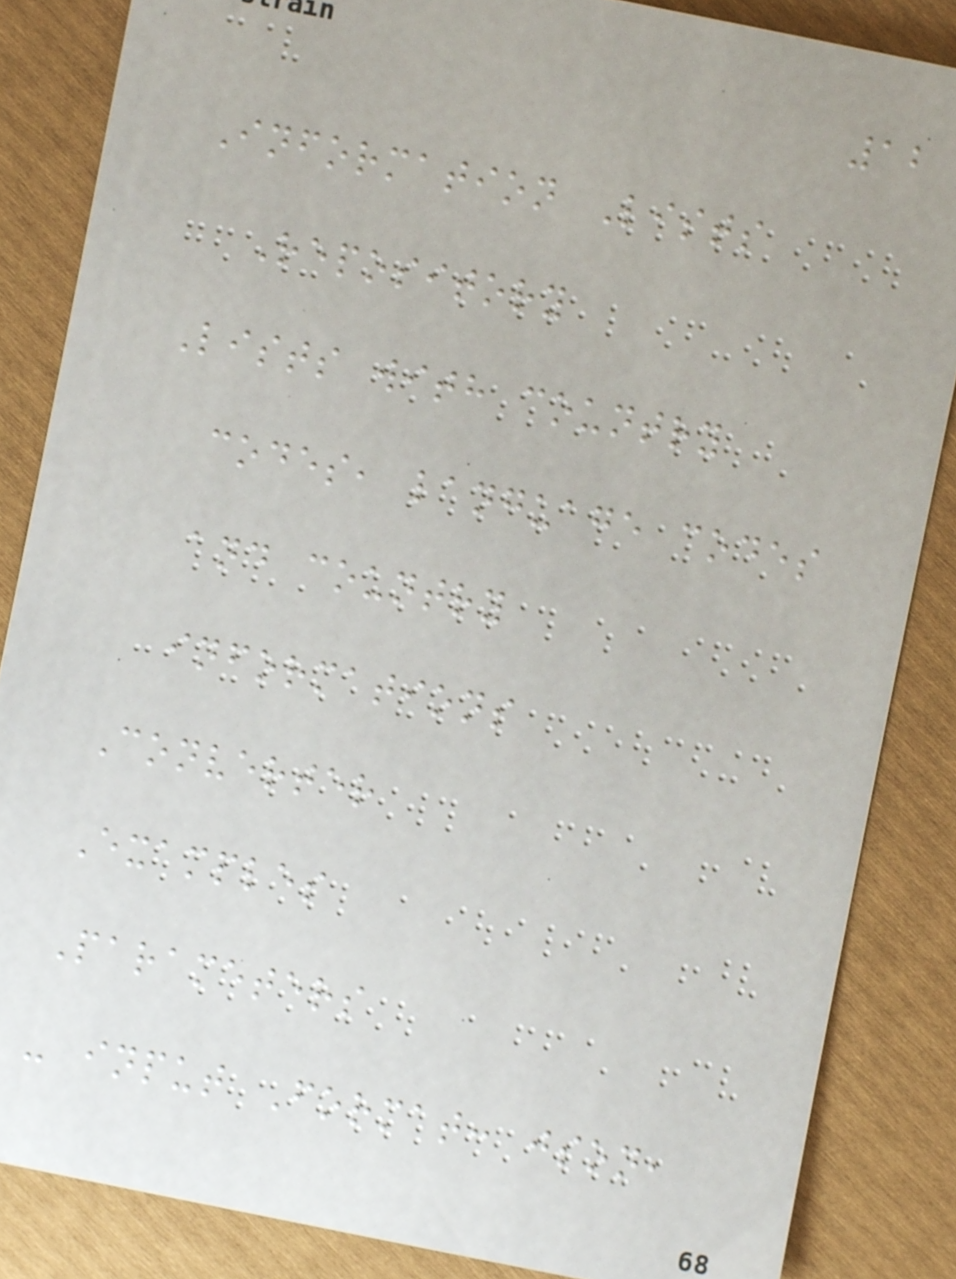12
Information Lists
Repository
Lists with country
codes, language codes
and country
informations
Converter
Examples
Parameters
- input Format: json,
